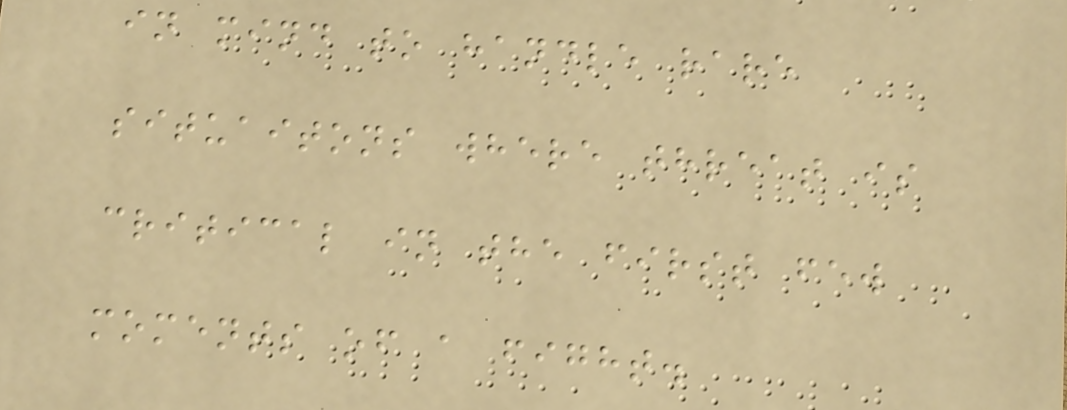in mind to handle rare
situaitons where threat is
critical in the first few
moments of a fight.
